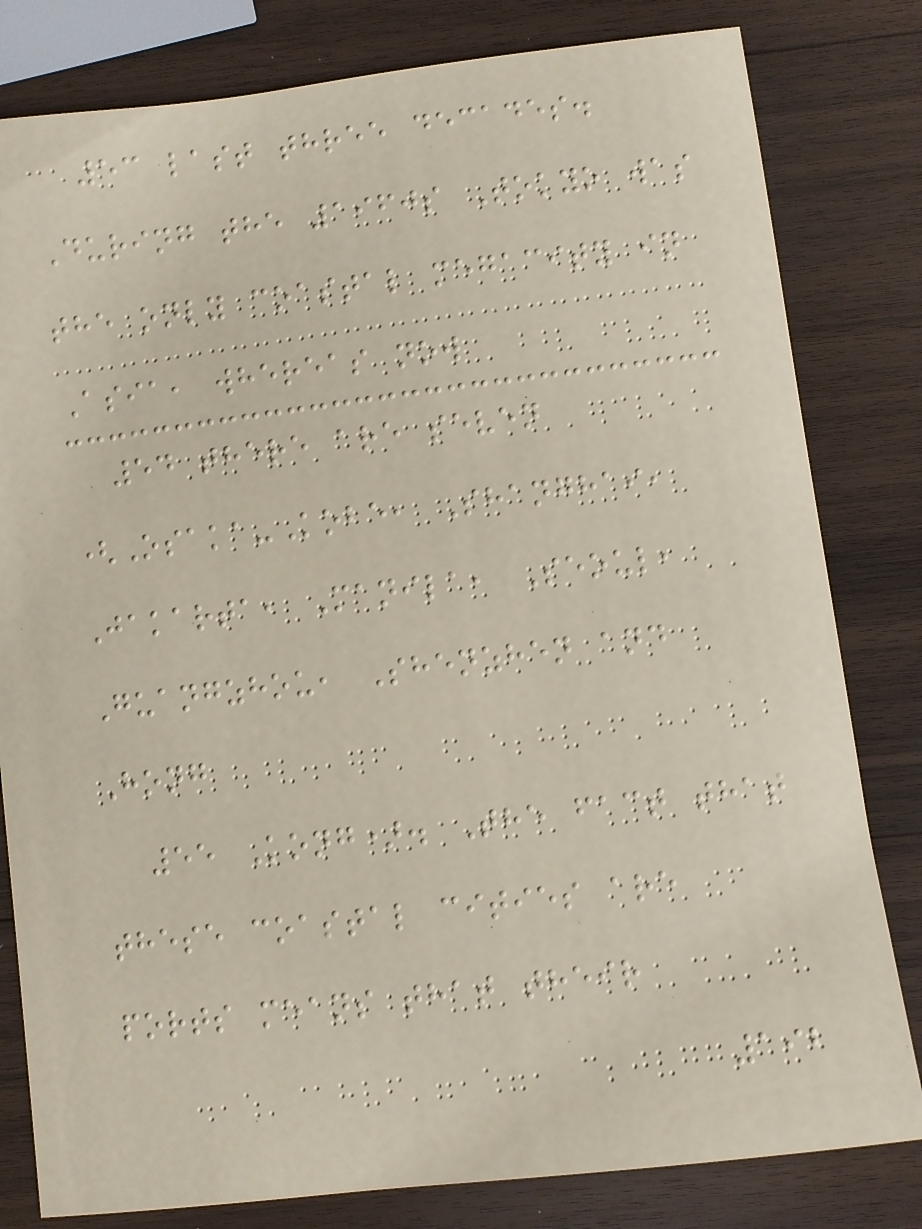53 last three decades.
During the 1960s Tokyo was
the only coastal megacity in
Asia, whereas now
54 there are seven
(Osaka-Kobe, Shanghai,
Jakarta, Manila, Seoul,
Guangzhou, Shenzhen and
Hong
55 Kong). The fact that
these coastal cities are
ports means that their
192
